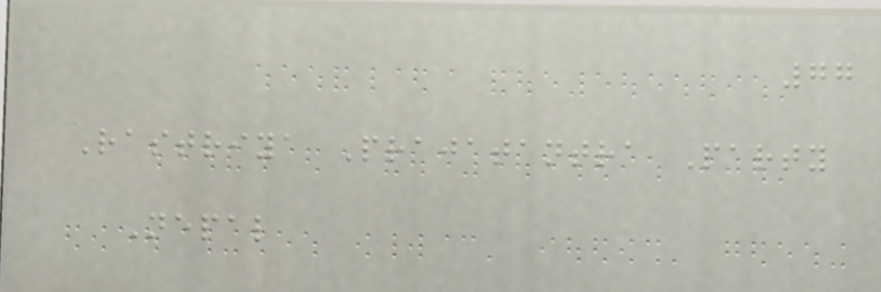77
Rastriya Prajatantra Party
Nepal
